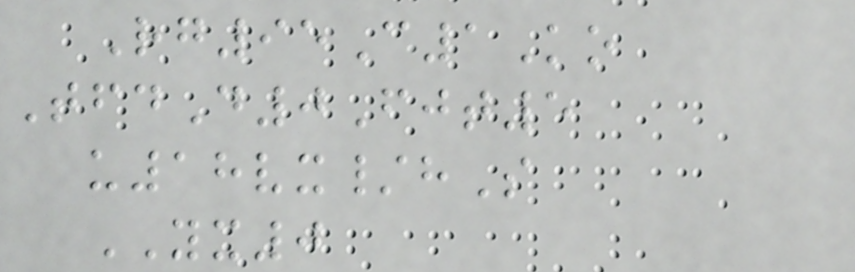Rg95C1Ko
TfdD0Fjt5
u18vx/hS
YX0
